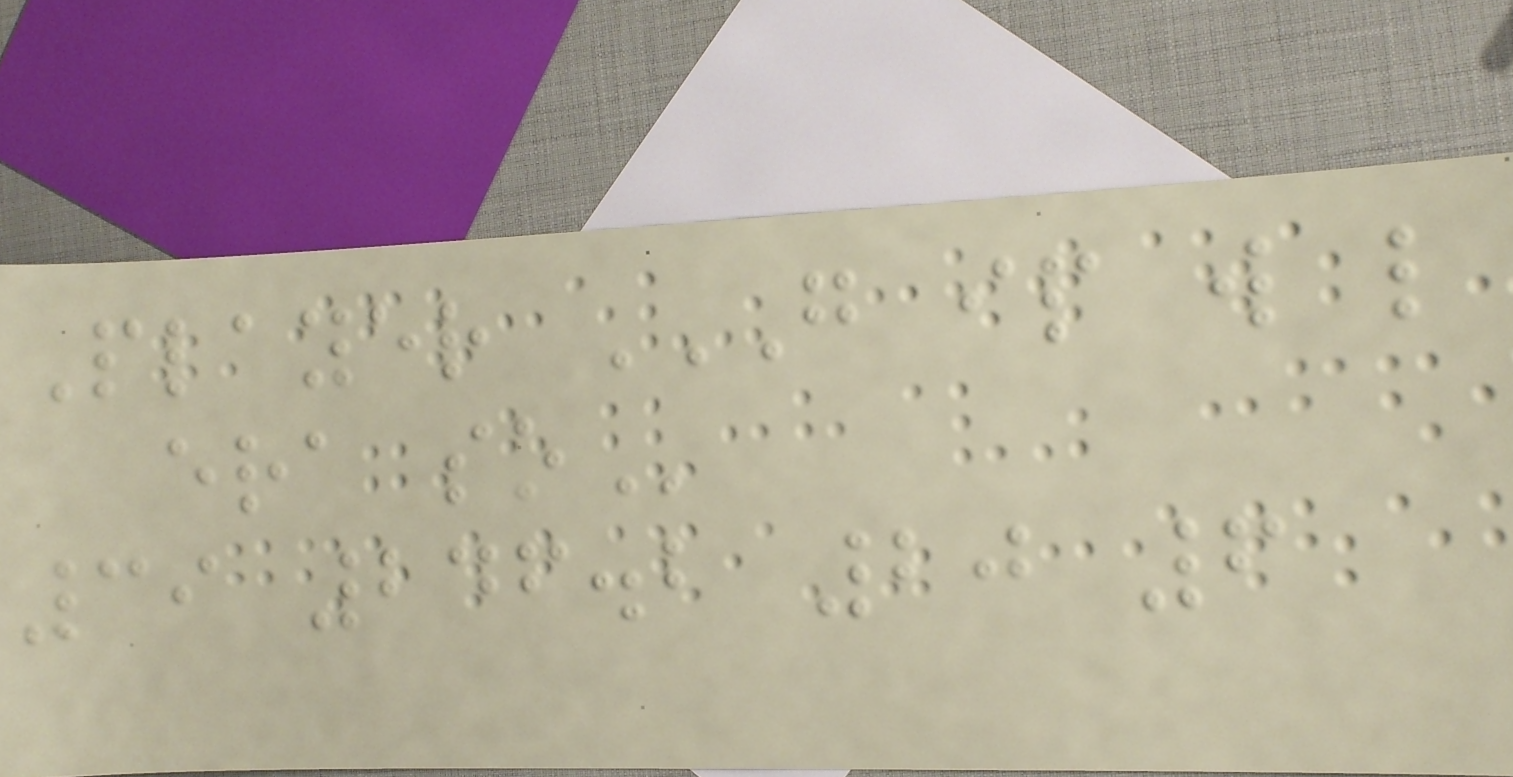Player G IP W L
ERA SO
39 246.2 20 6
